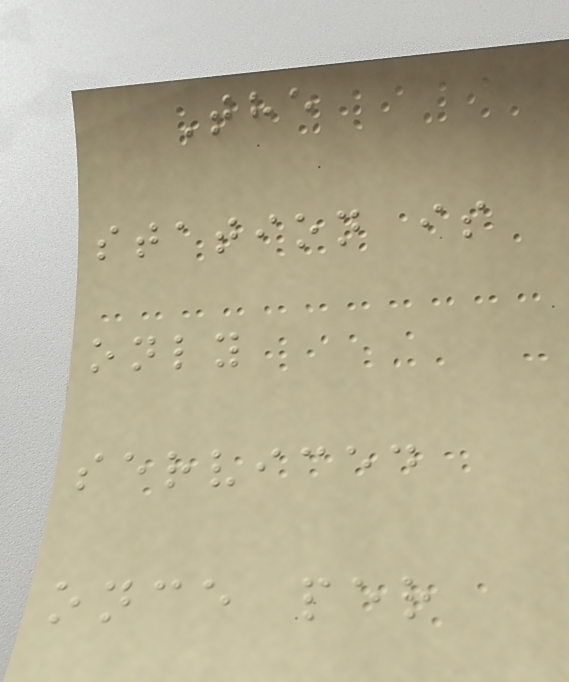The
station is
only
serviced
once per
